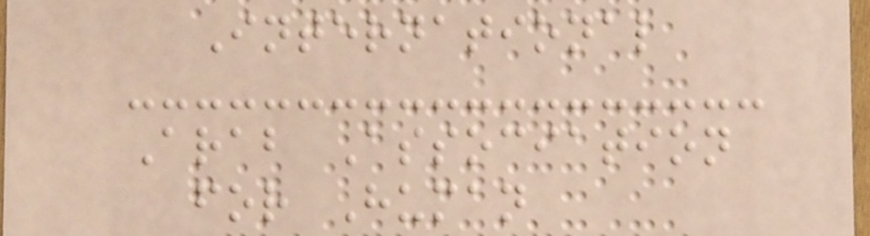International
Arab Association
for Human
